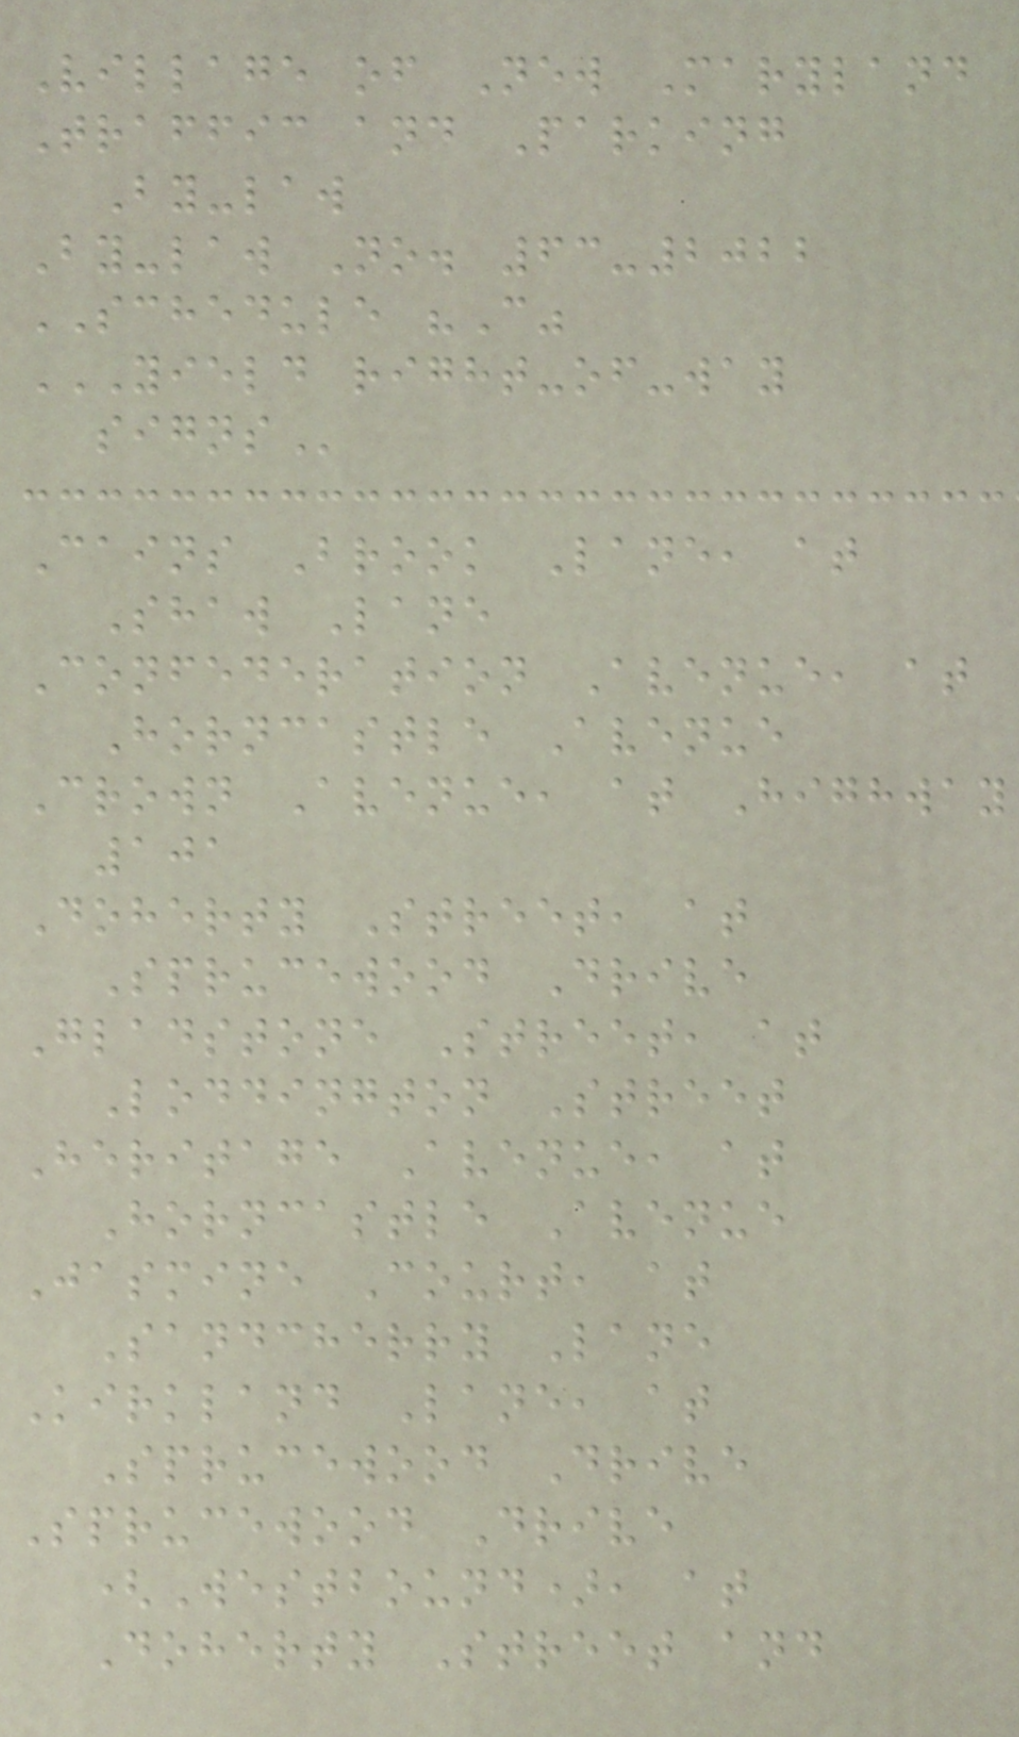Village of New Maryland
Traffic and Parking
By-law
By-law No. 63-2022
SCHEDULE "C"
YIELD RIGHT-OF-WAY
SIGNS
Cains Brook Lane, at
Shaw Lane
Confederation Avenue, at
Horncastle Avenue
Crown Avenue, at Highway
101
Doherty Street, at
Sprucewood Drive
Gladstone Street, at
Loddington Street
Heritage Avenue, at
Horncastle Avenue
Jasmine Court, at
Sandcherry Lane
Kirkland Lane, at
Sprucewood Drive
Sprucewood Drive
(Westbound), at
Doherty Street and
